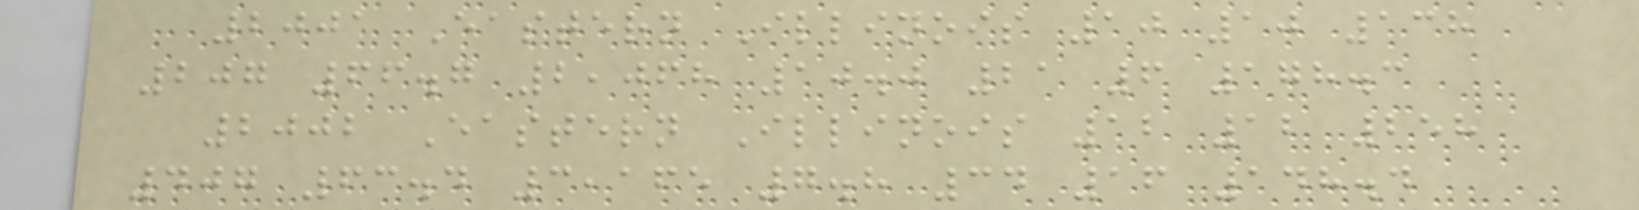2001 Eastern Illinois 10 10 138
207 66.7 2,068 10.0 21 6 178.3
2002 Eastern Illinois 12 12 258
407 63.4 3,165 7.8 34 16 148.4
